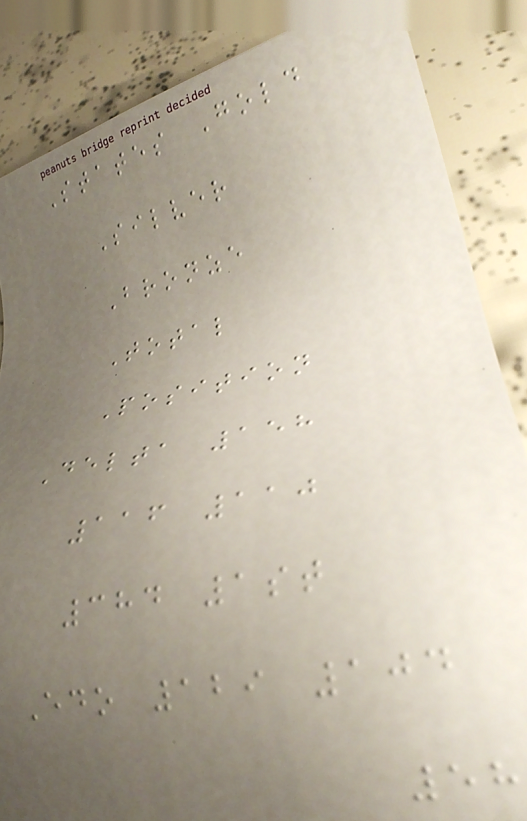States Gold
Silver
Bronze
Total
Position
Delta 158
116 110
384 1st
Edo 129 104
58
